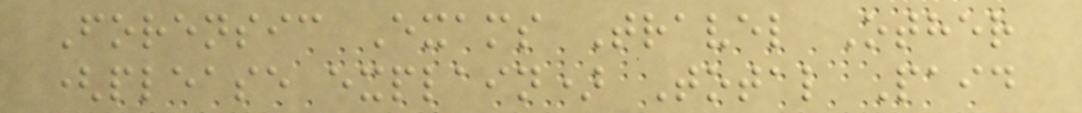Forensic Exams Travel Other
(please explain) Total Paid
